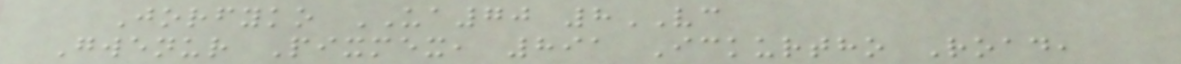Jorfyko UA70 8VC
Gwenur Pixmex, 891 Ickurtho Road,
